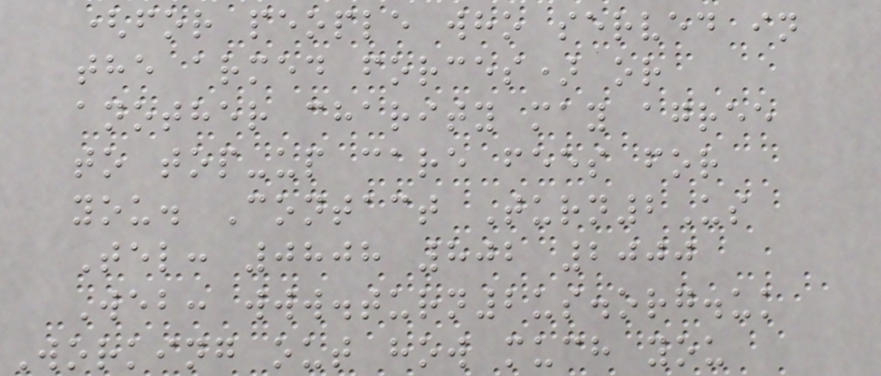(for people who served in
the armed forces) or
another charity may agree
to top-up care fees for
you. Contact Turn2Us
Tel: 0808 802 2000
Web: www.turn2us.org.uk
Working out how much you
